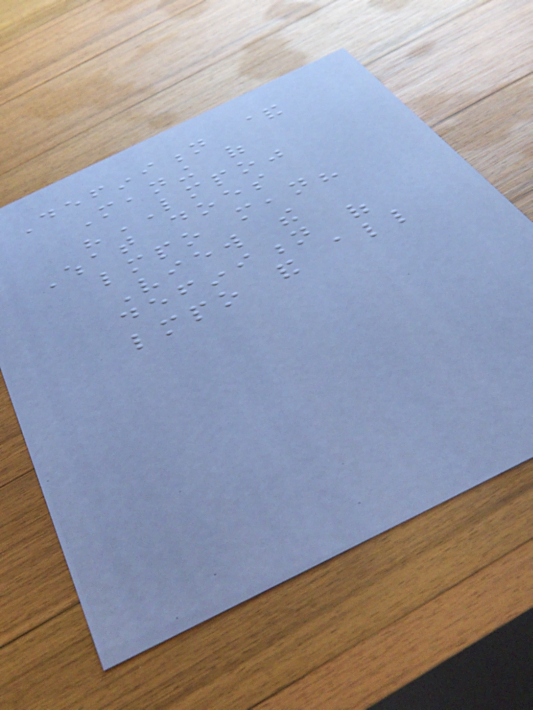Definition &
Meaning of
"LMPO"
What does
lmpo mean?
View the
definition of
lmpo and all
